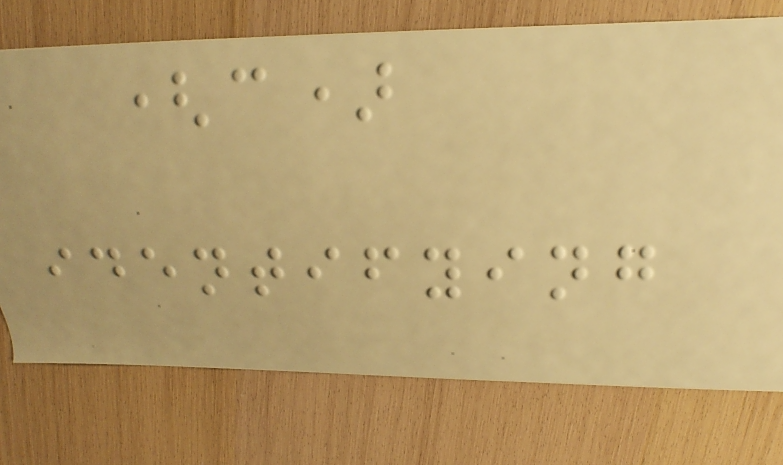(c)
identifying
